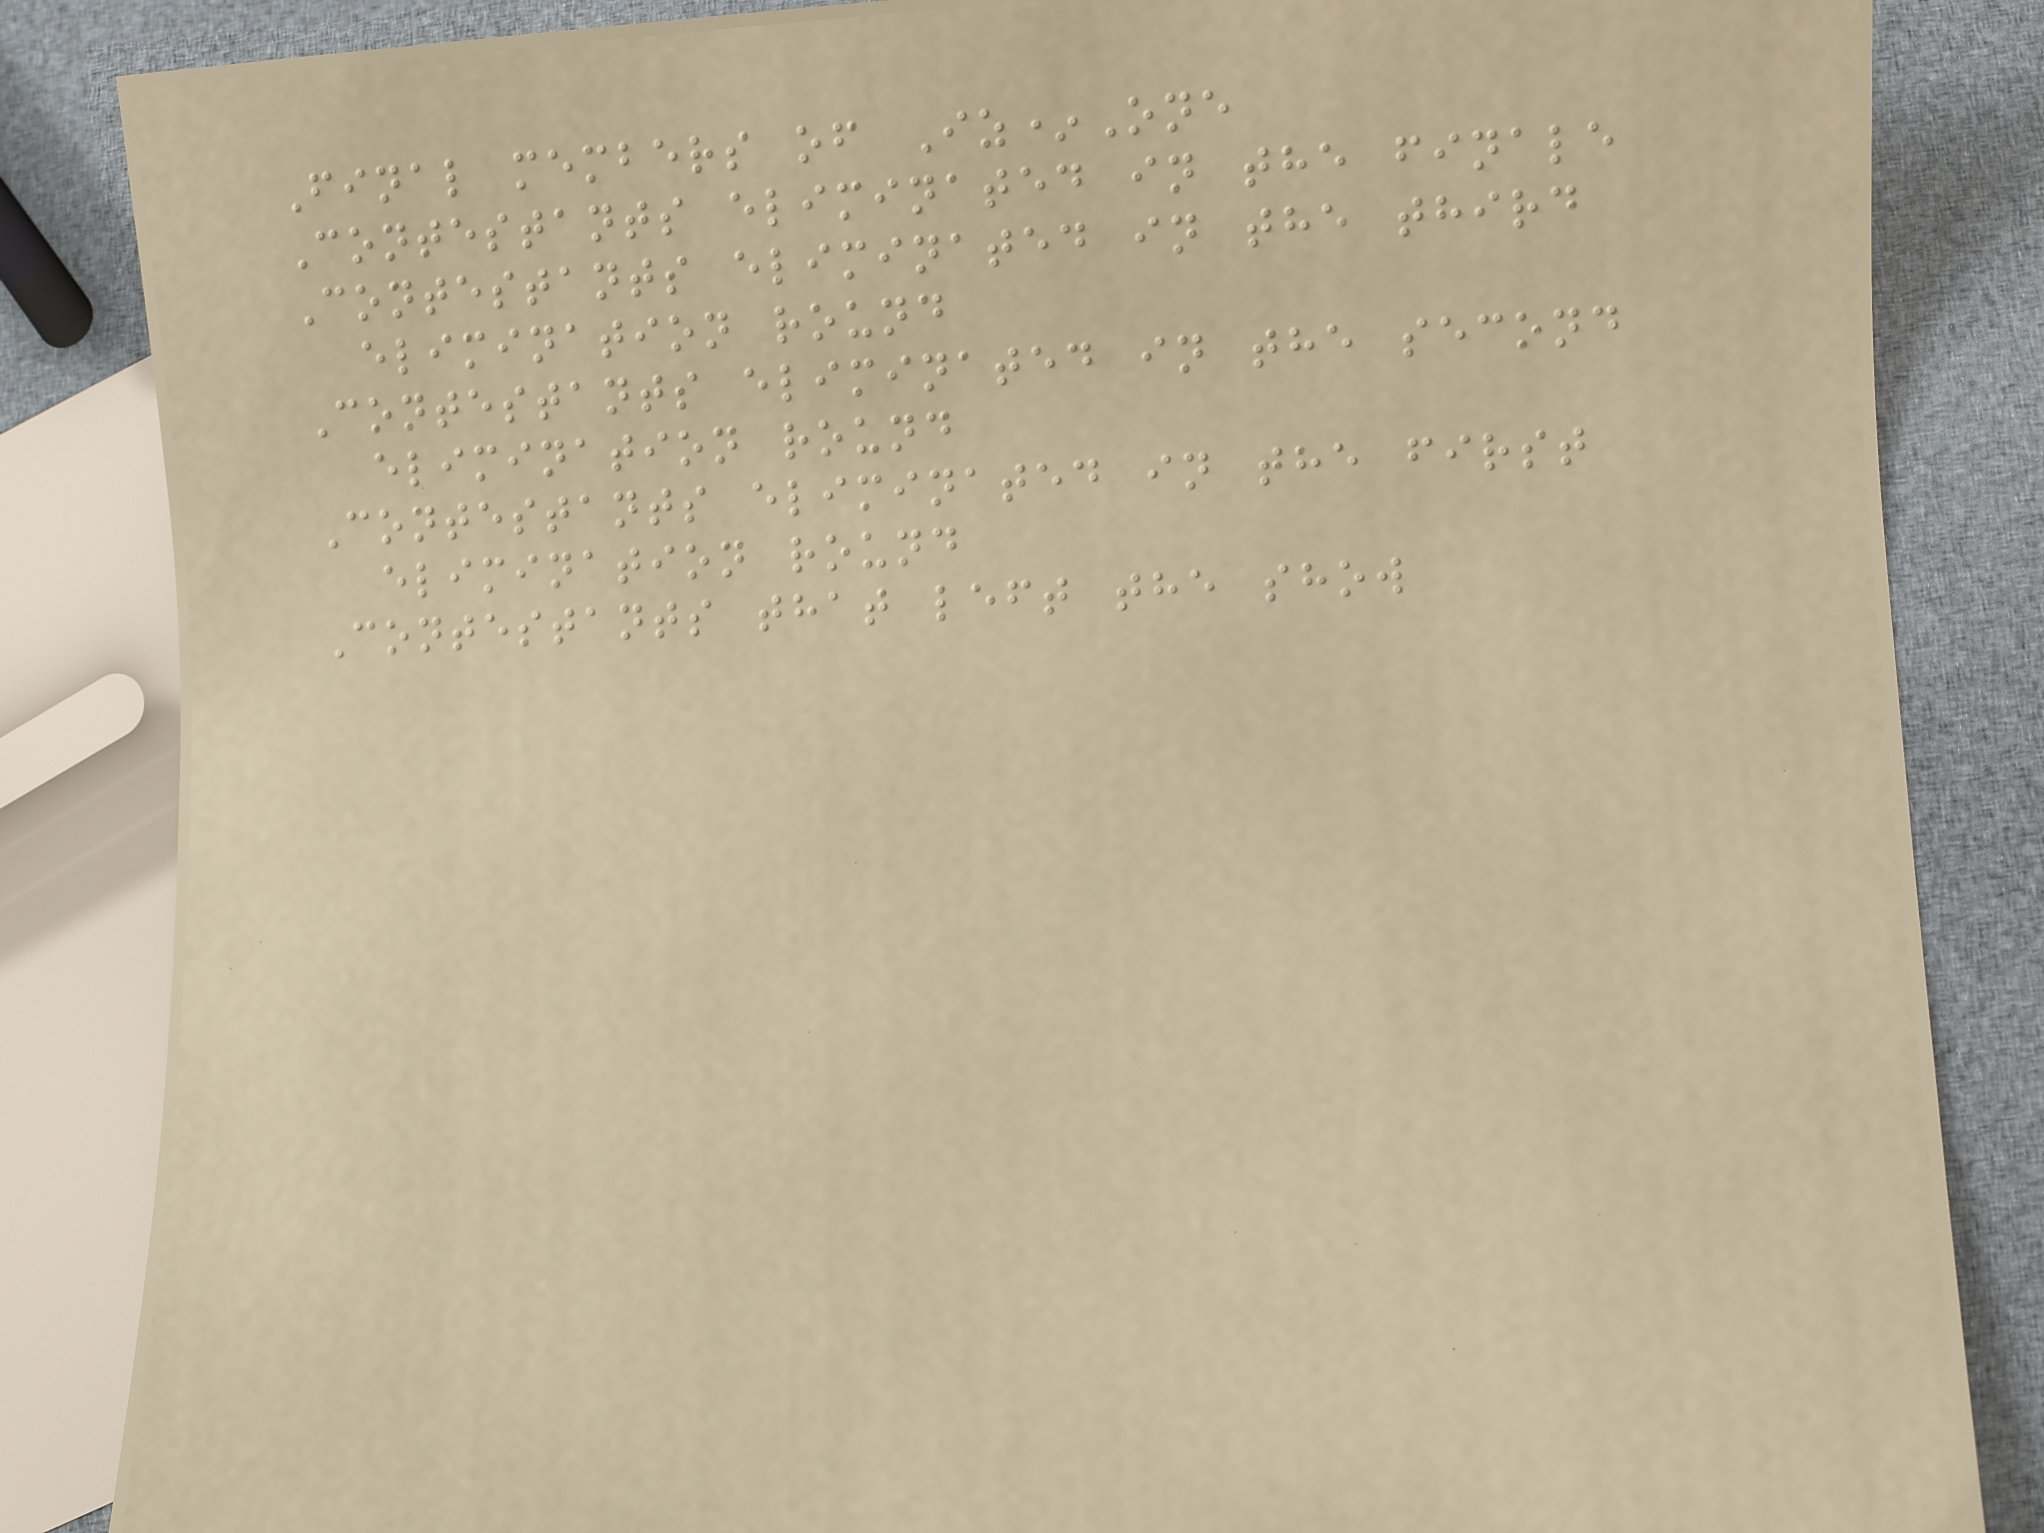Final members of Iz*One
Contestants eliminated in the finale
Contestants eliminated in the third
elimination round
Contestants eliminated in the second
elimination round
Contestants eliminated in the first
elimination round
Contestants that left the show
